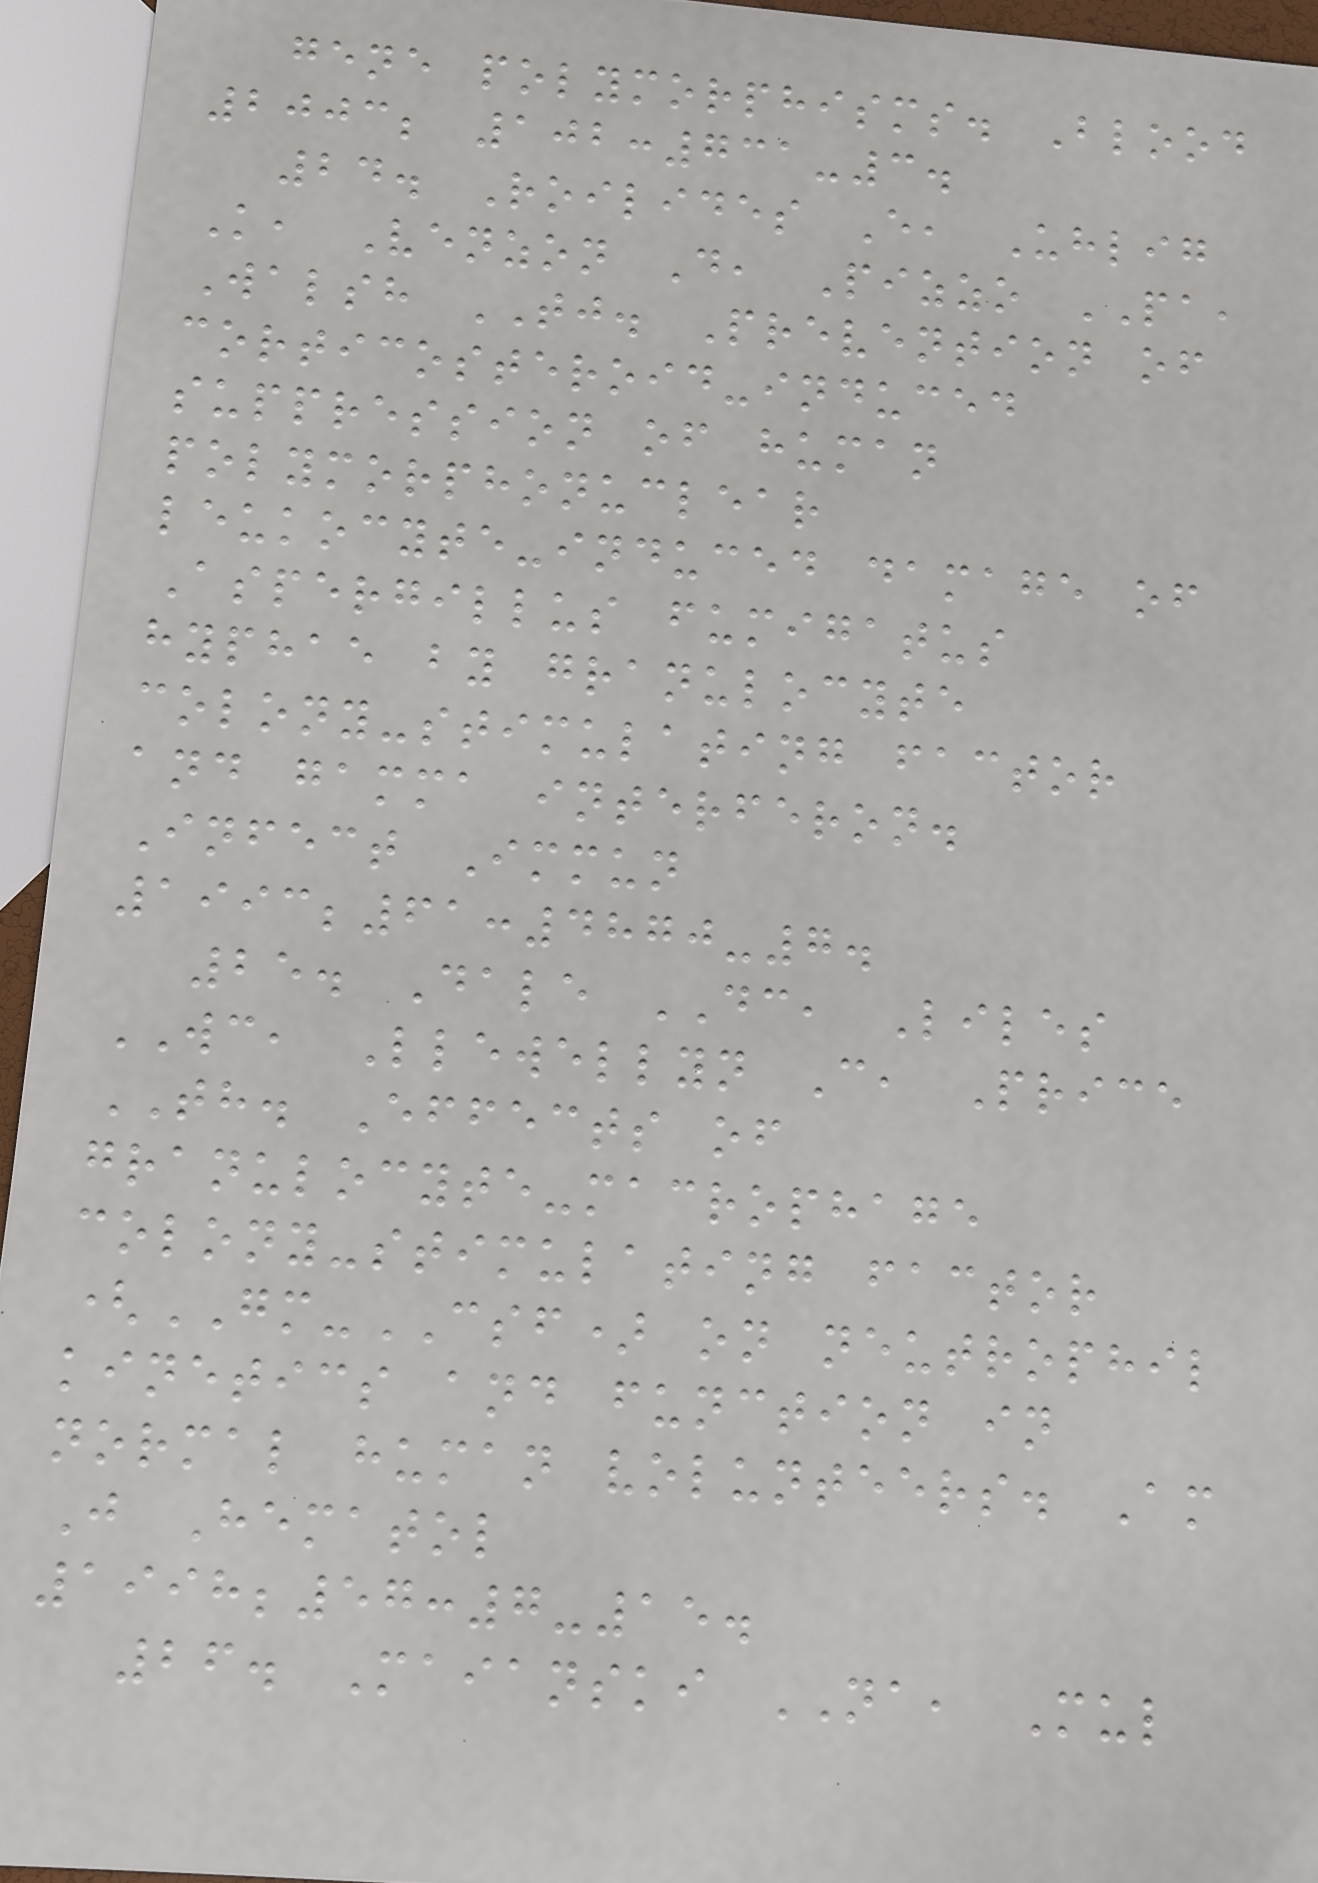gene polymorphisms. Blood
2003; 102:731-3.
24. Roilides E, Uhlig
K, Venzon D, Pizzo PA,
Walsh TJ. Prevention of
corticosteroid-induced
suppression of human
polymorphonuclear
leukocyte-induced damage of
Aspergillus fumigatus
hyphae by granulocyte
colony-stimulating factor
and gamma interferon.
Infect Immun
1993;61:4870-7.
25. Dale DC, Liles
WC, Llewellyn C, Price
TH. Effects of
granulocyte-macrophage
colony-stimulating factor
(GM-CSF) on neutrophil
kinetics and function in
normal human volunteers. Am
J Hematol
1998;57:7-15.
26. Maianski NA, Mul
